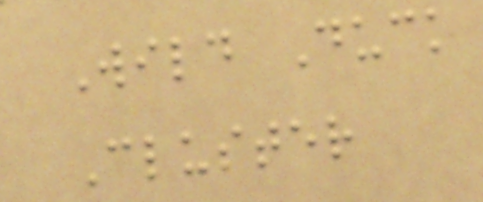Wild Duck
Cluster
